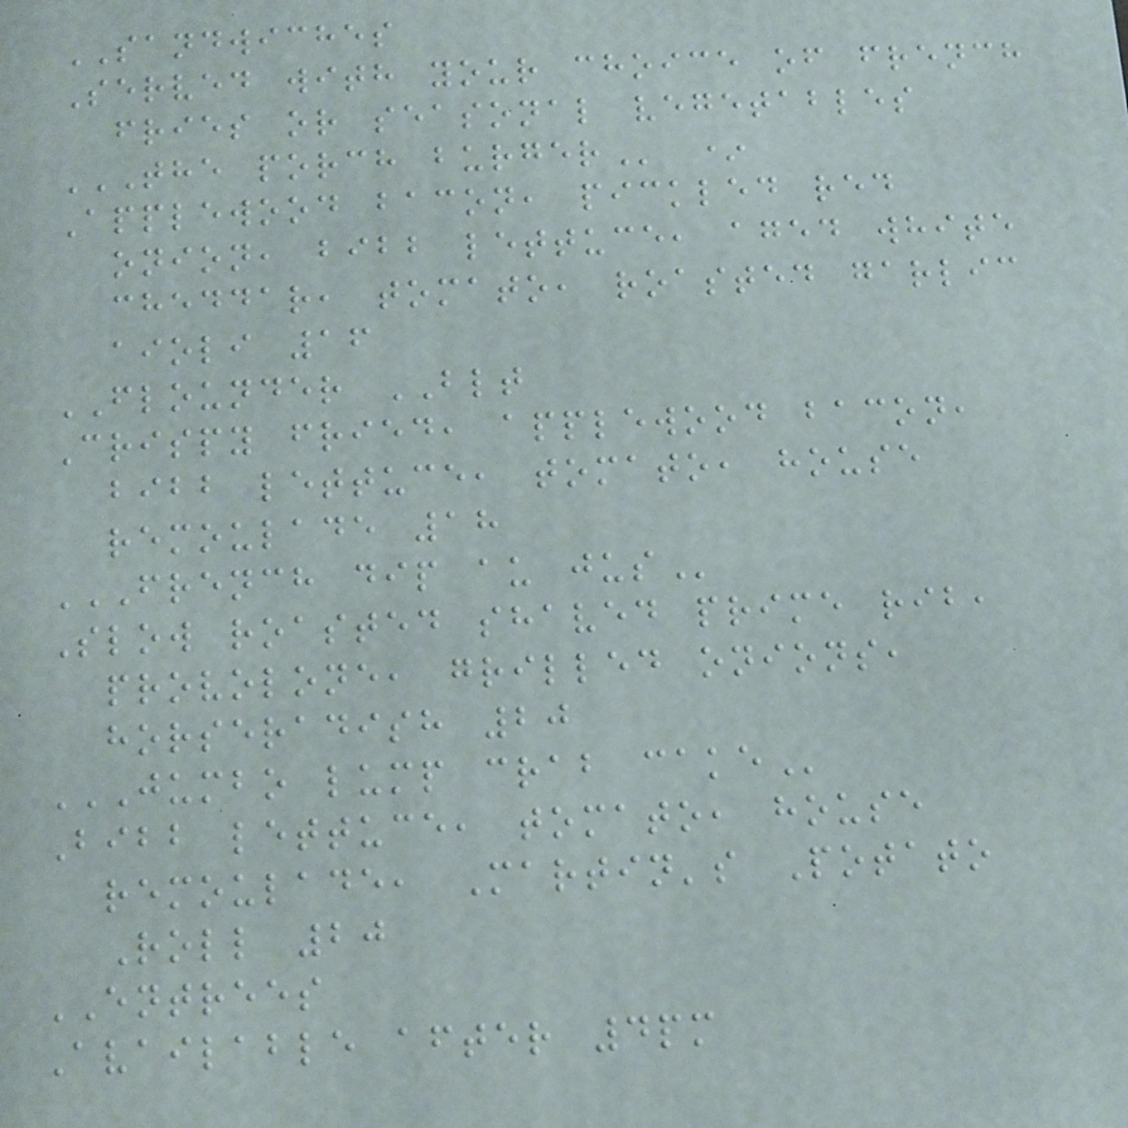SANDWICHES
Served with your choice of french
fries or seasonal vegetables
THE PORCH BURGER *
Applewood bacon, pickled red
onion, bibb lettuce, aged white
cheddar, tomato, roasted garlic
aioli 16
FLOUNDER BLT
Crispy fried, applewood bacon,
bibb lettuce, tomato, house
remoulade 18
FRENCH DIP AU JUS
Slow roasted shaved prime rib,
provolone, grilled onions,
horseradish 20
JUMBO LUMP CRAB CAKE
Bibb lettuce, tomato, house
remoulade, Martin's Potato
Roll 20
ENTREES
Available after 4pm
